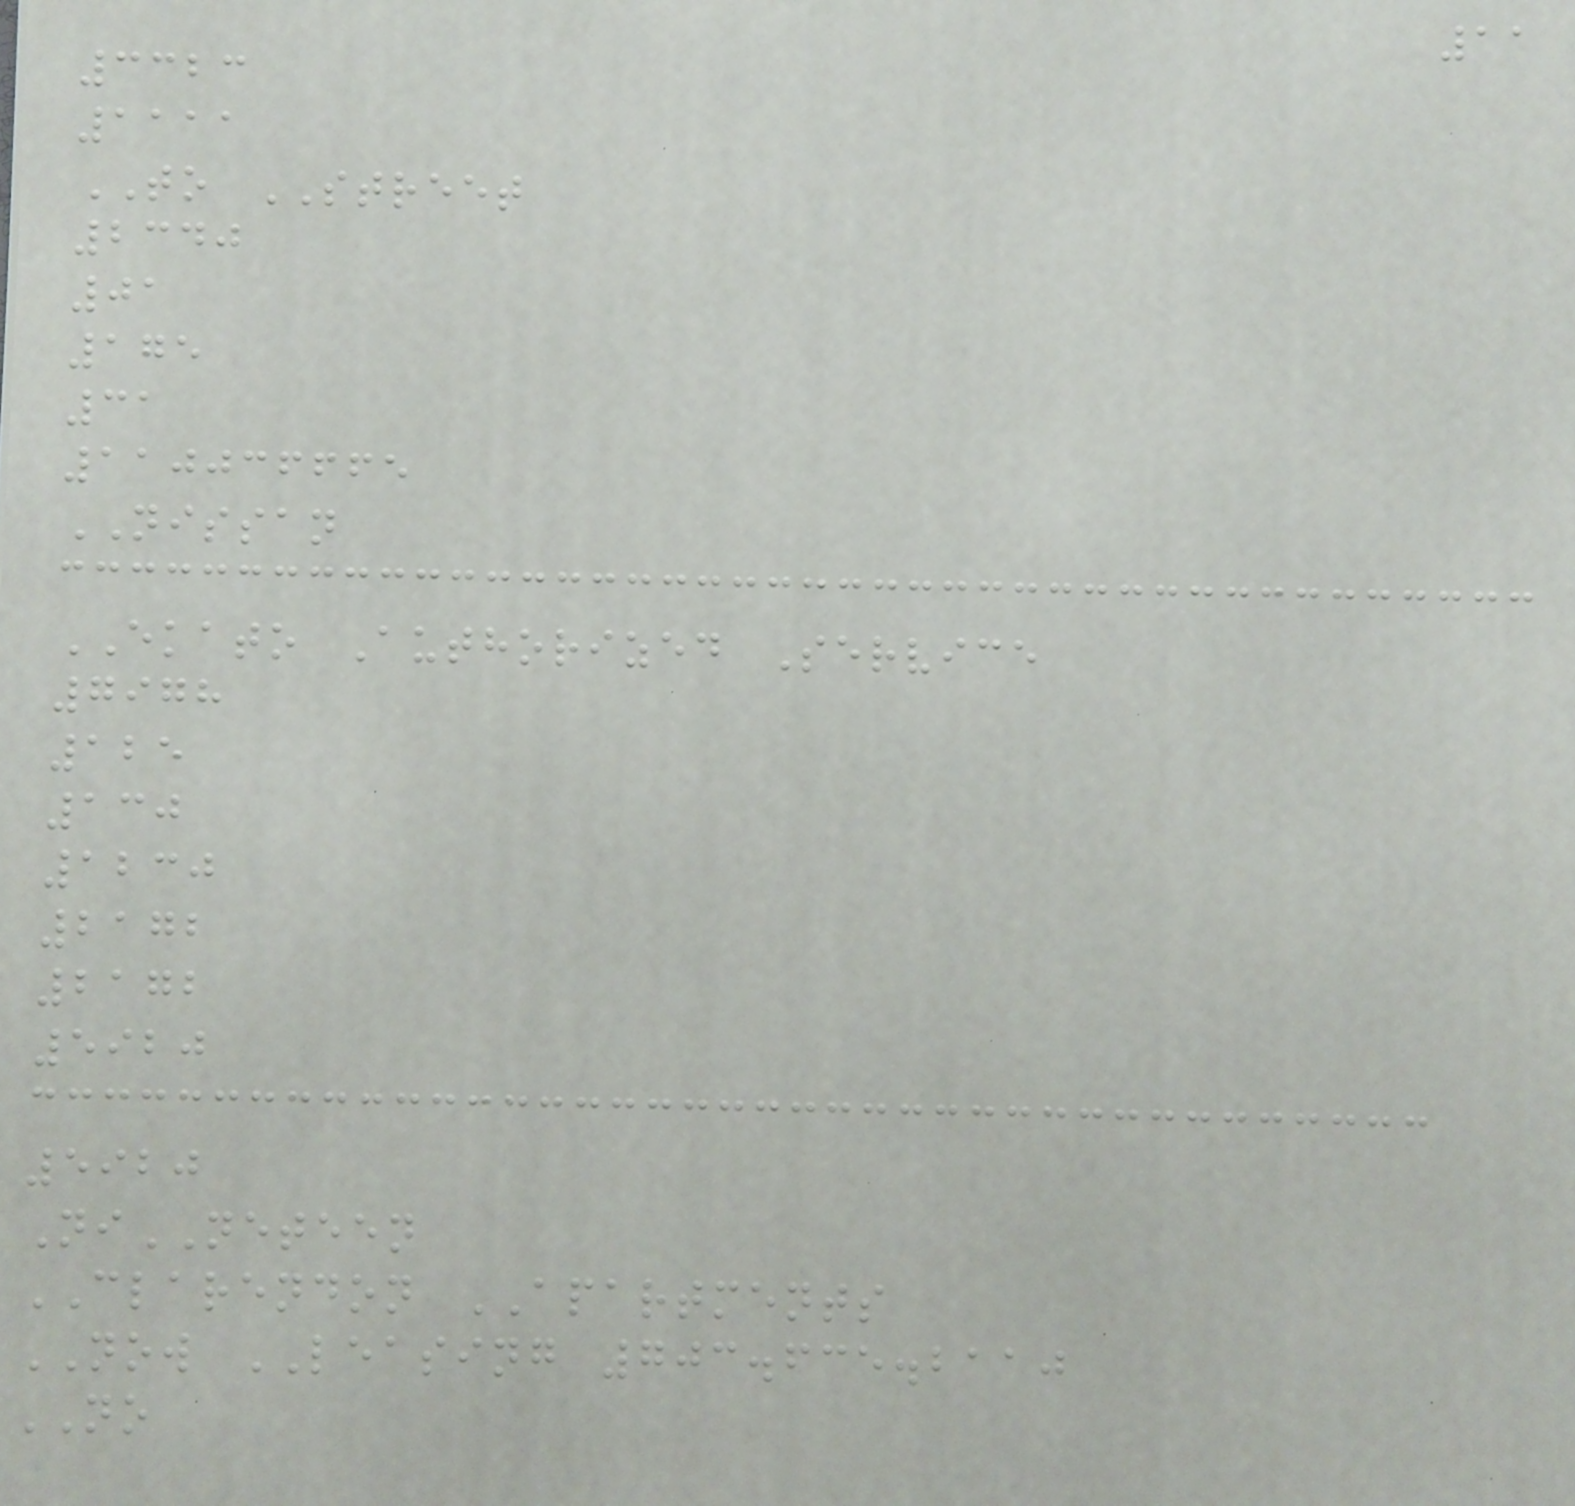11
3323
1111
TO STREET
2340
01
175
31
110036665
NISSAN
EKATO Authorized Service
7978
125
130
1230
2172
2172
5920
5920
NiNETEEN
CLARENDON APARTMENTS
NOW LEASING 703.635.2110
NO
